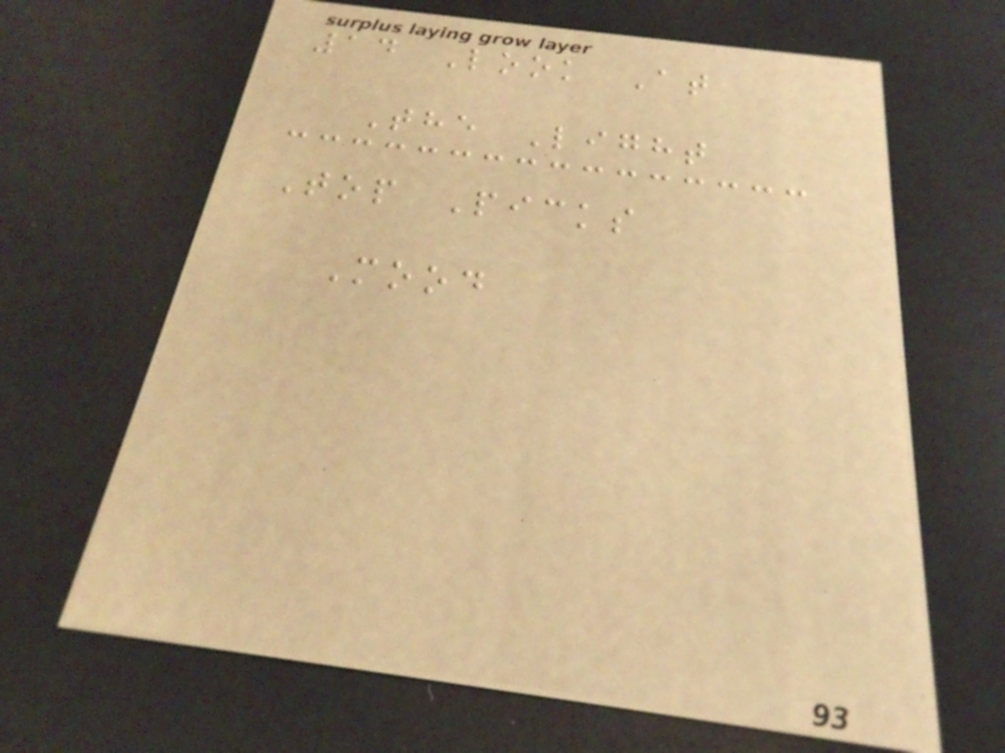14 Look At
The Light
Top Picks
Mood
